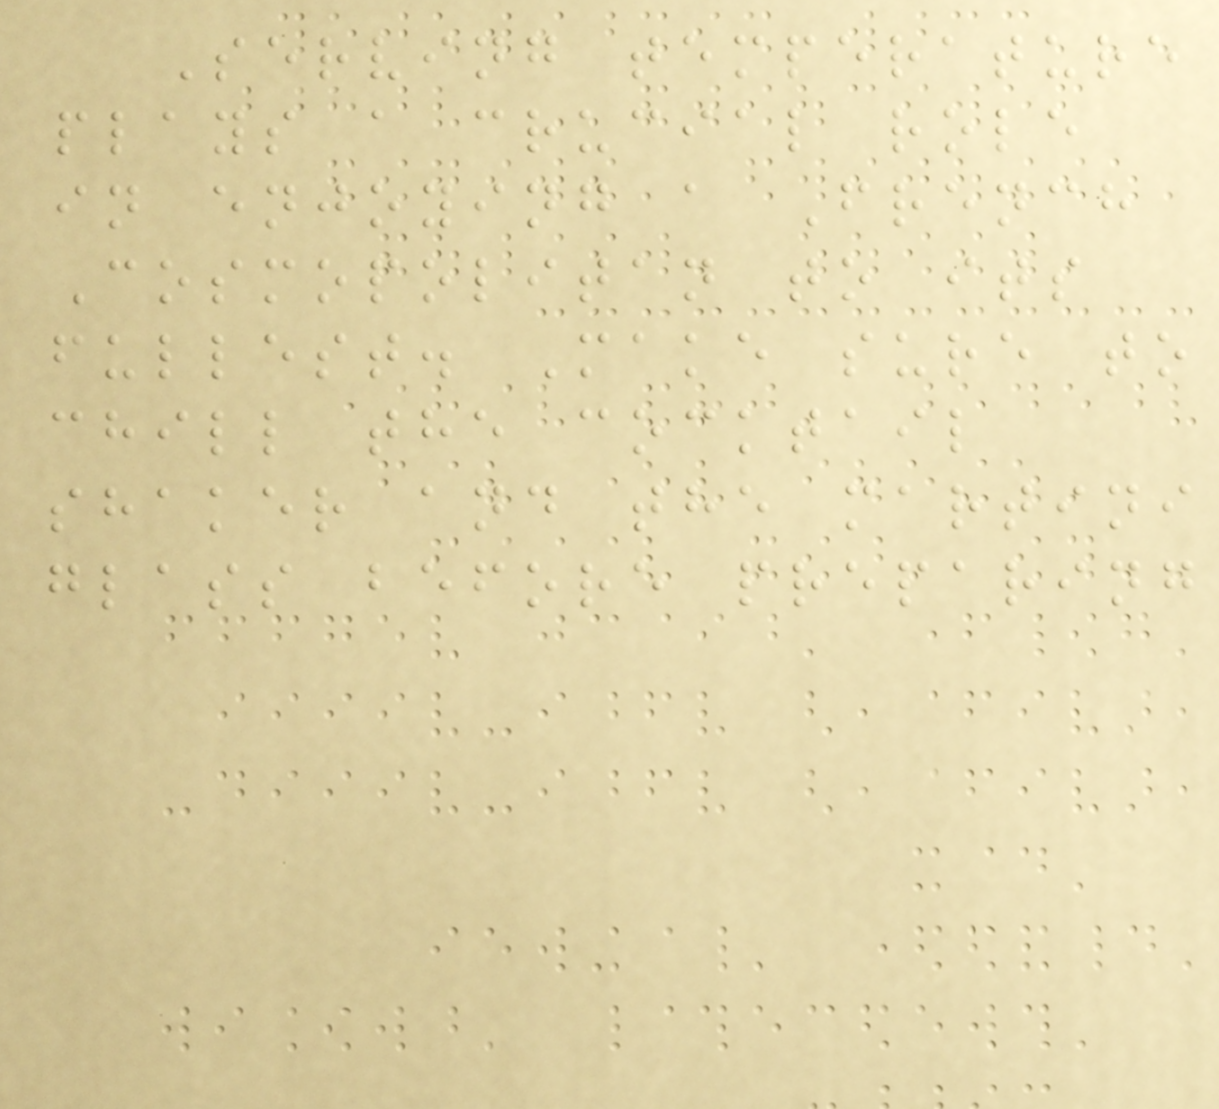Serving temperature
plays a crucial role
in enjoying a French
Cosmopolitan to its
fullest. Make sure to
chill the cocktail
shaker and the martini
glass before preparing
